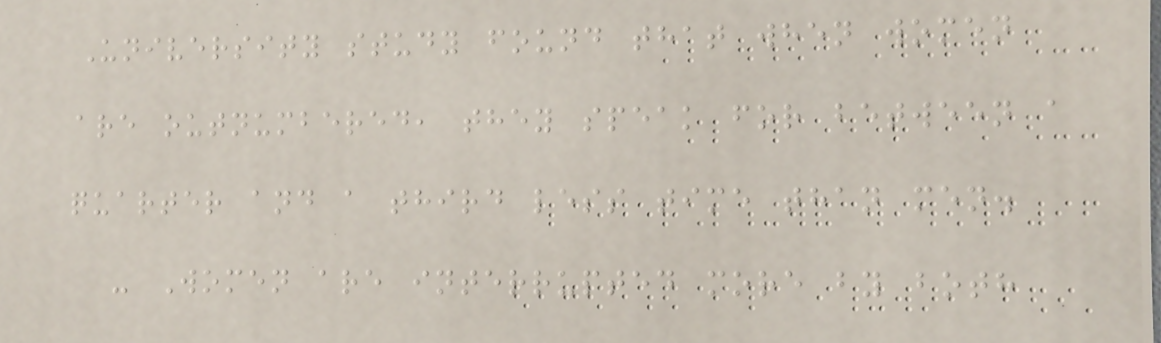University study found that when women
are outnumbered, they speak for between a
quarter and a third less time than men.
- Women are interrupted more by both
